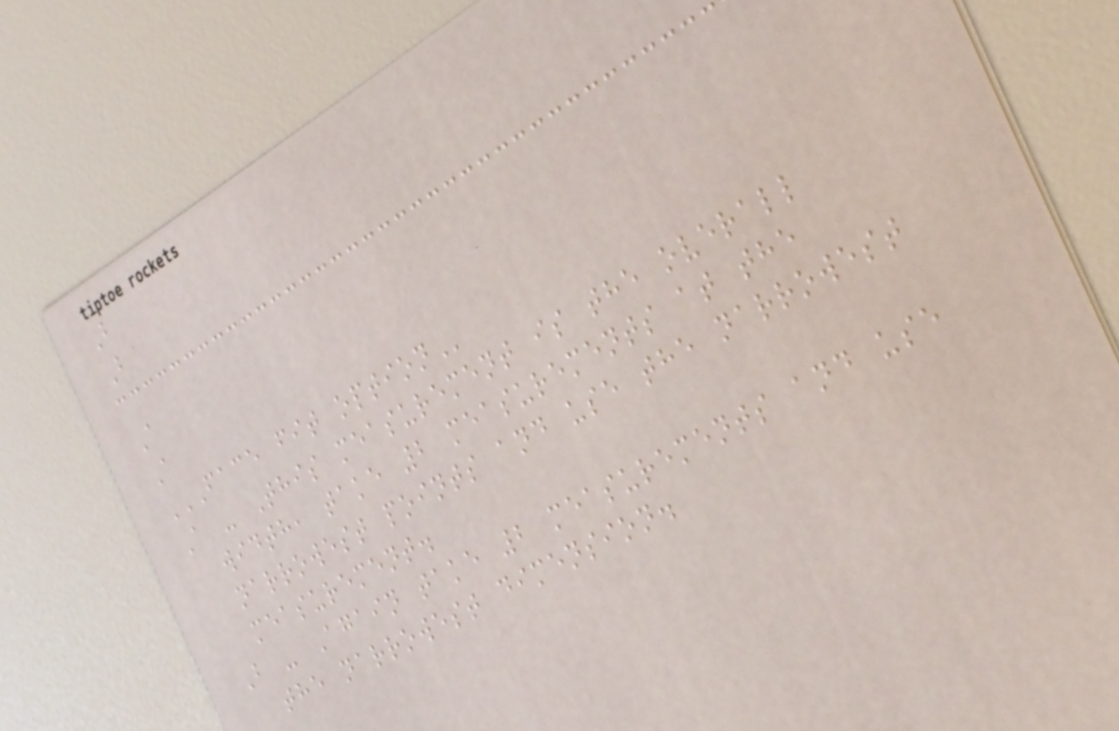B
B
A
A
FACE FIT OPTION
A - This measurement is the overall
width, take 2 measurements at the
narrowest points and use the narrowest
measurement.
B - Again take 2 measurements and use
the narrowest dimension.
